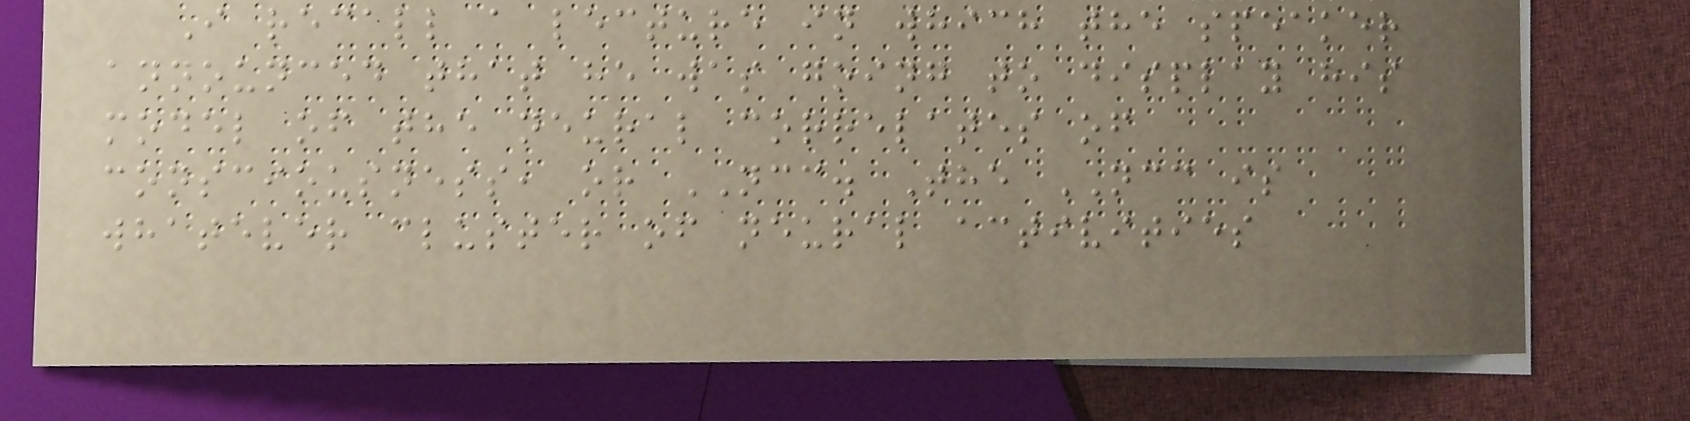I recall a lecture in which the speaker
announced that he was going to display his
model of the neural correlates of
consciousness, or NCC. The NCC is
whatever cluster of neural activities
